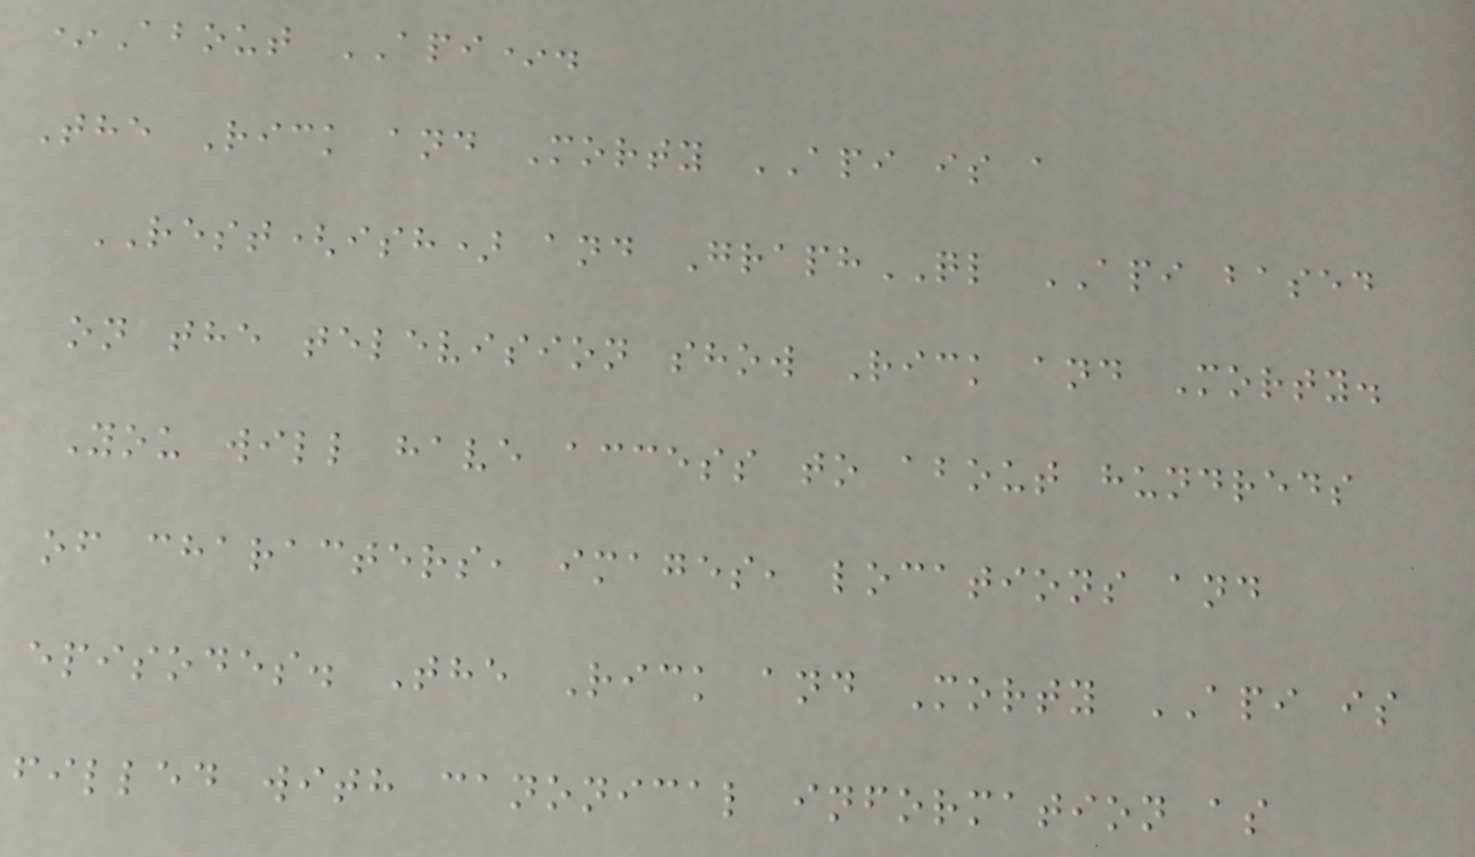*About API*.
The Rick and Morty API is a
REST(ish) and GraphQL API based
on the television show Rick and Morty.
You will have access to about hundreds
of characters, images, locations and
episodes. The Rick and Morty API is
filled with canonical information as
